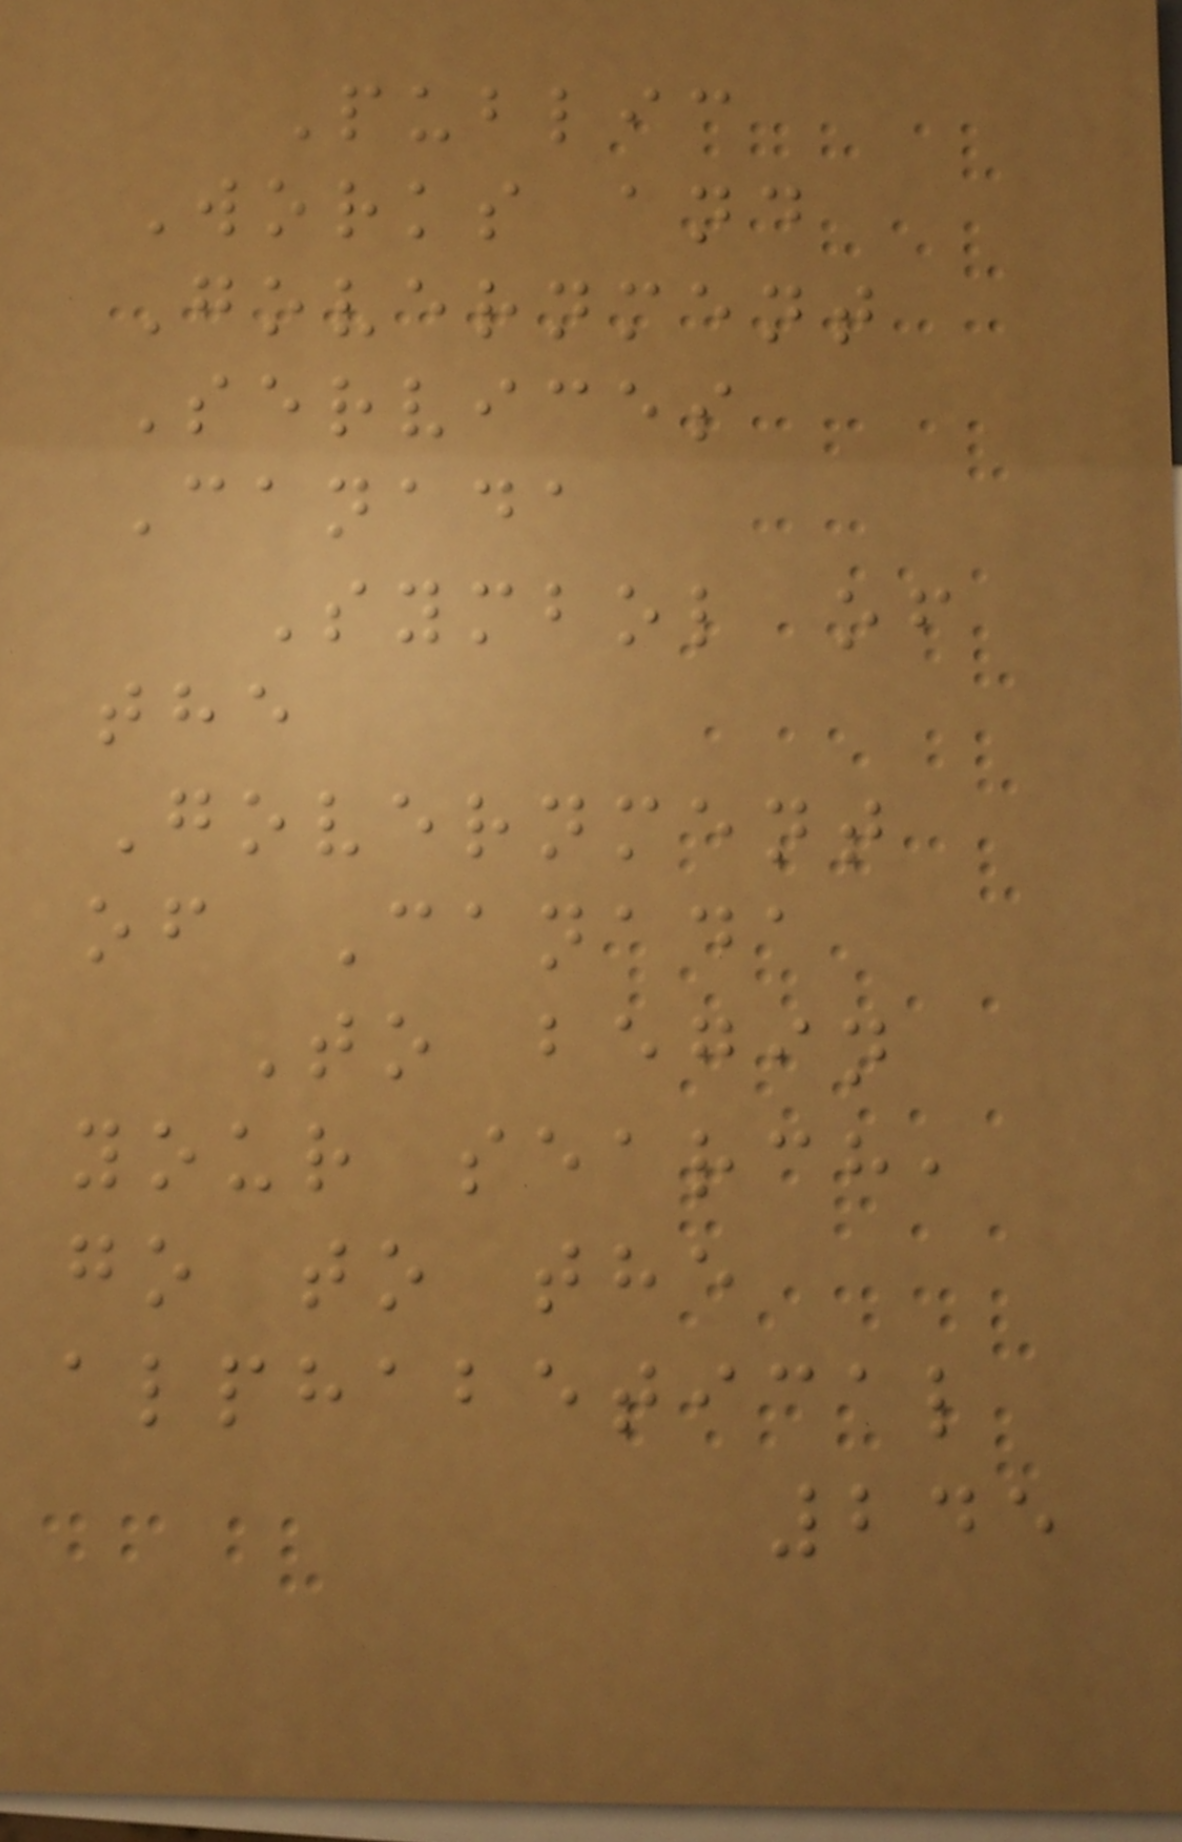Public
Works and
Government
Services
Canada
Symbol of
the
Government
of Canada
To begin
your search,
go to the
alphabetical
245
